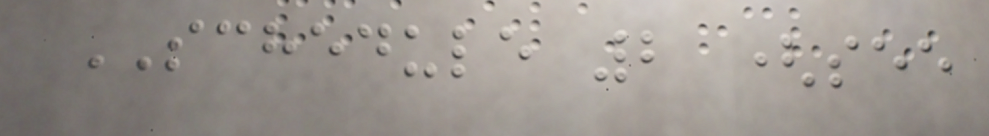SCHEDULE 2 (see
